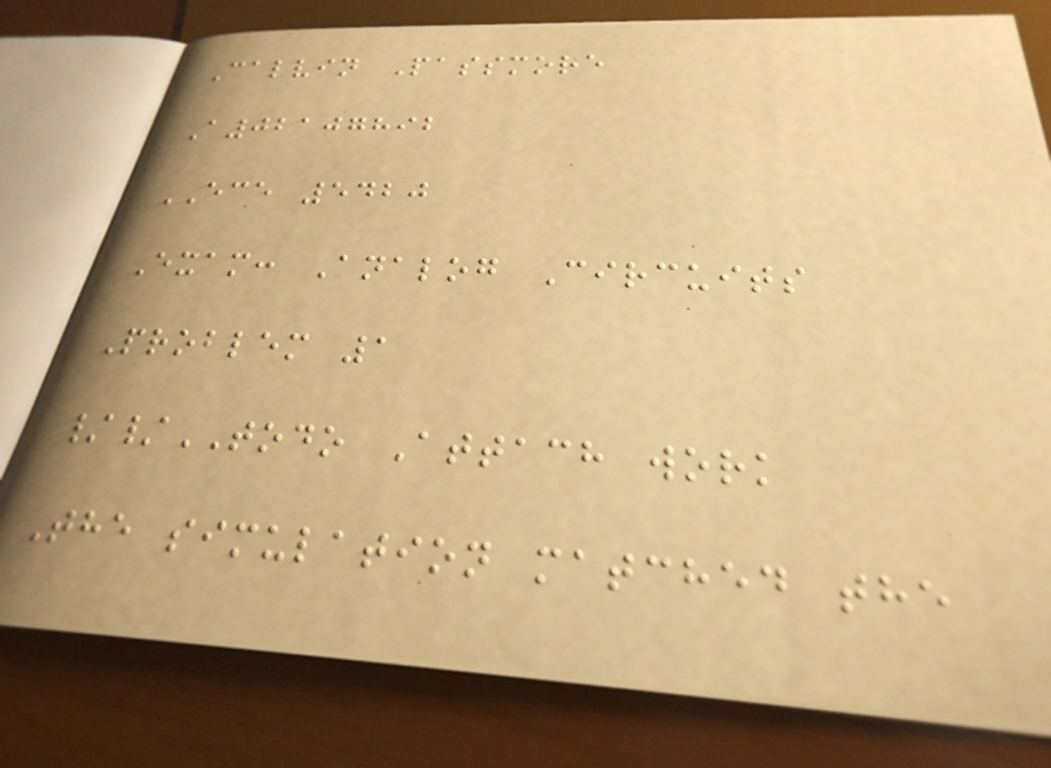Calvin Passmore
A02107892
ECE 5420
Exam: Analog Circuits
Problem 1
//TODO Attach work
The simulation matched the
